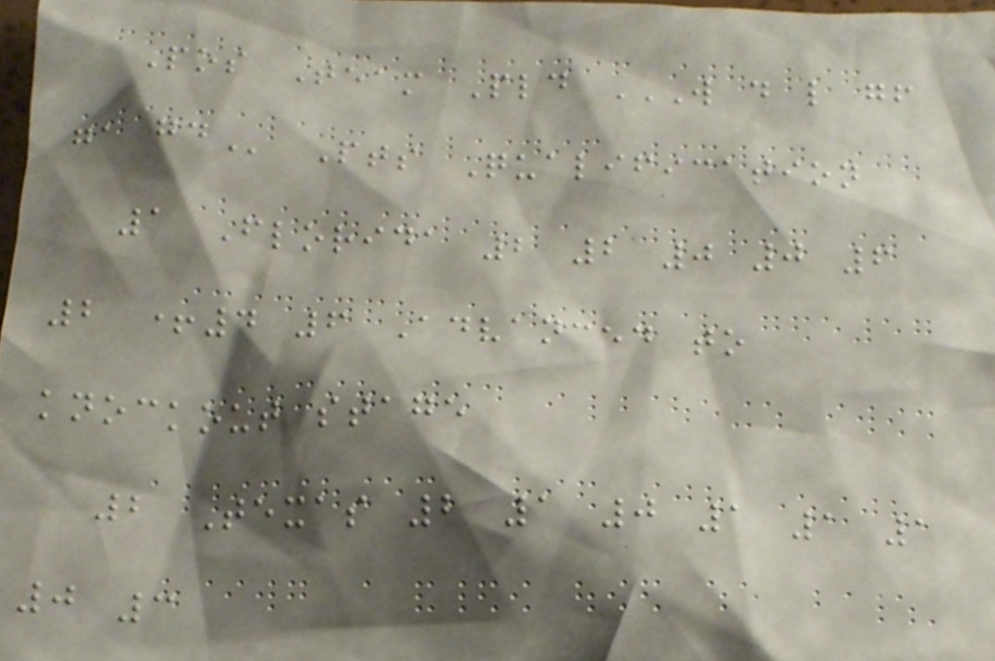Pos Team Pld W D L GF
GA GD Pts Qualification
1 Florida 2 2 0 0 6
2 +4 6 Advanced to
knockout stage
2 Texas 2 1 0 1 1 1
0 3
